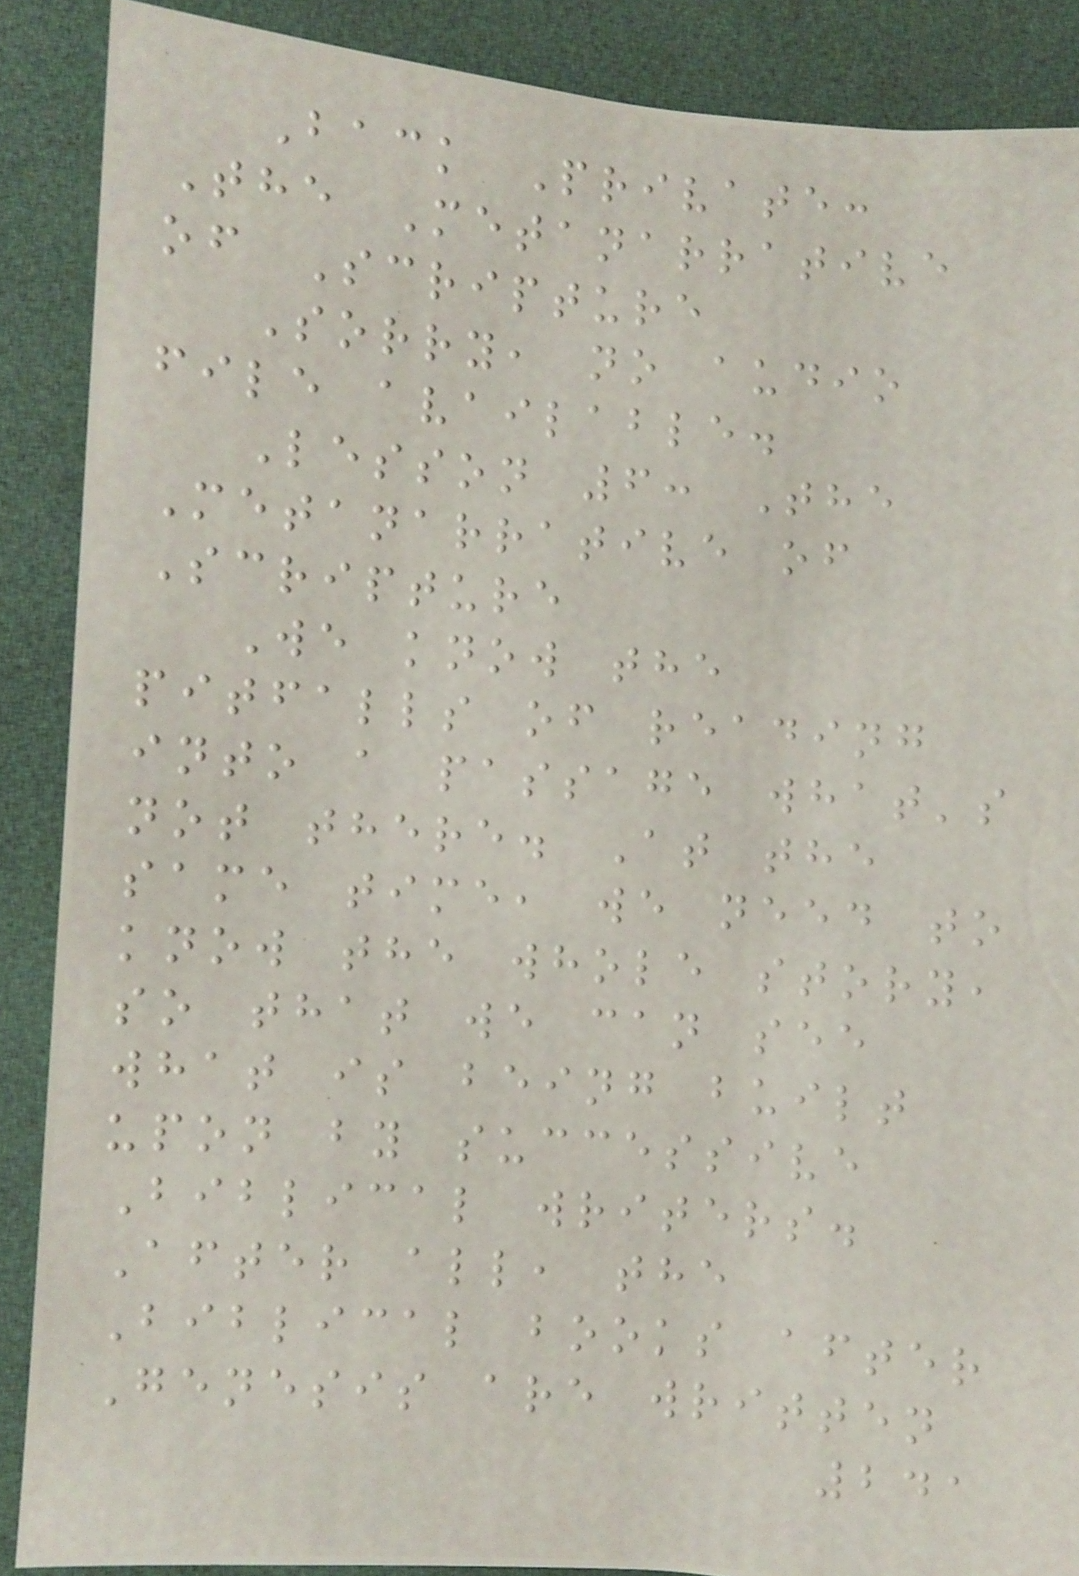Back Private:
The Metanarrative
of Scripture
Sorry, no audio
file available.
Lesson 6: The
Metanarrative of
Scripture
We know the
pitfalls of reading
into a passage what's
not there. At the
same time, we need to
know the whole story,
so that we can see
what is being built
upon by successive
Biblical writers.
After all, the
Biblical books after
Genesis are written
241
